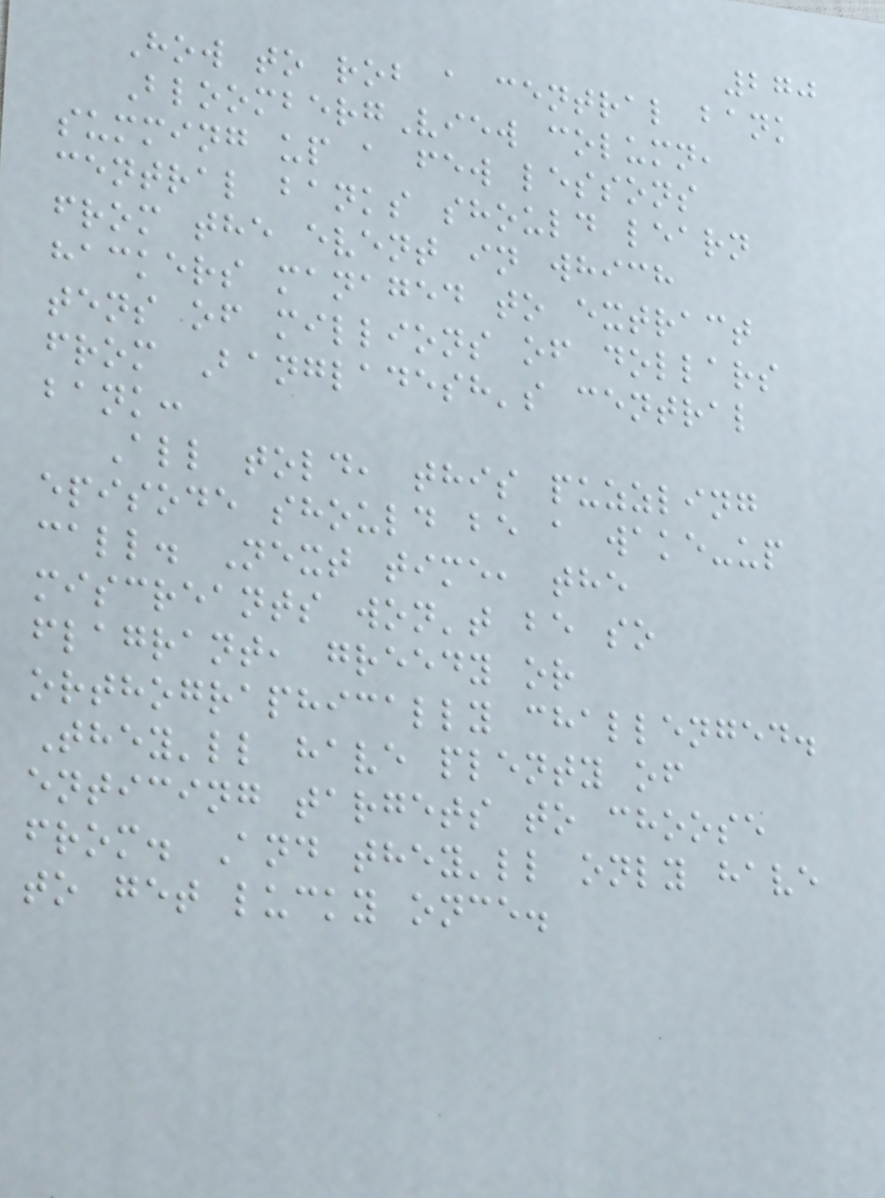270
How to rob a central bank
BloombergView column,
summing up a few lessons
central banks should learn
from the event in which
hackers managed to extract
tens of millions of dollars
from Bangladesh's central
bank:
All told, this puzzling
episode should be a wake-up
call. Next time, the
miscreants won't be so
flagrant, greedy or
orthographically challenged.
They'll have plenty of
enticing targets to choose
from. And they'll only have
to get lucky once.
